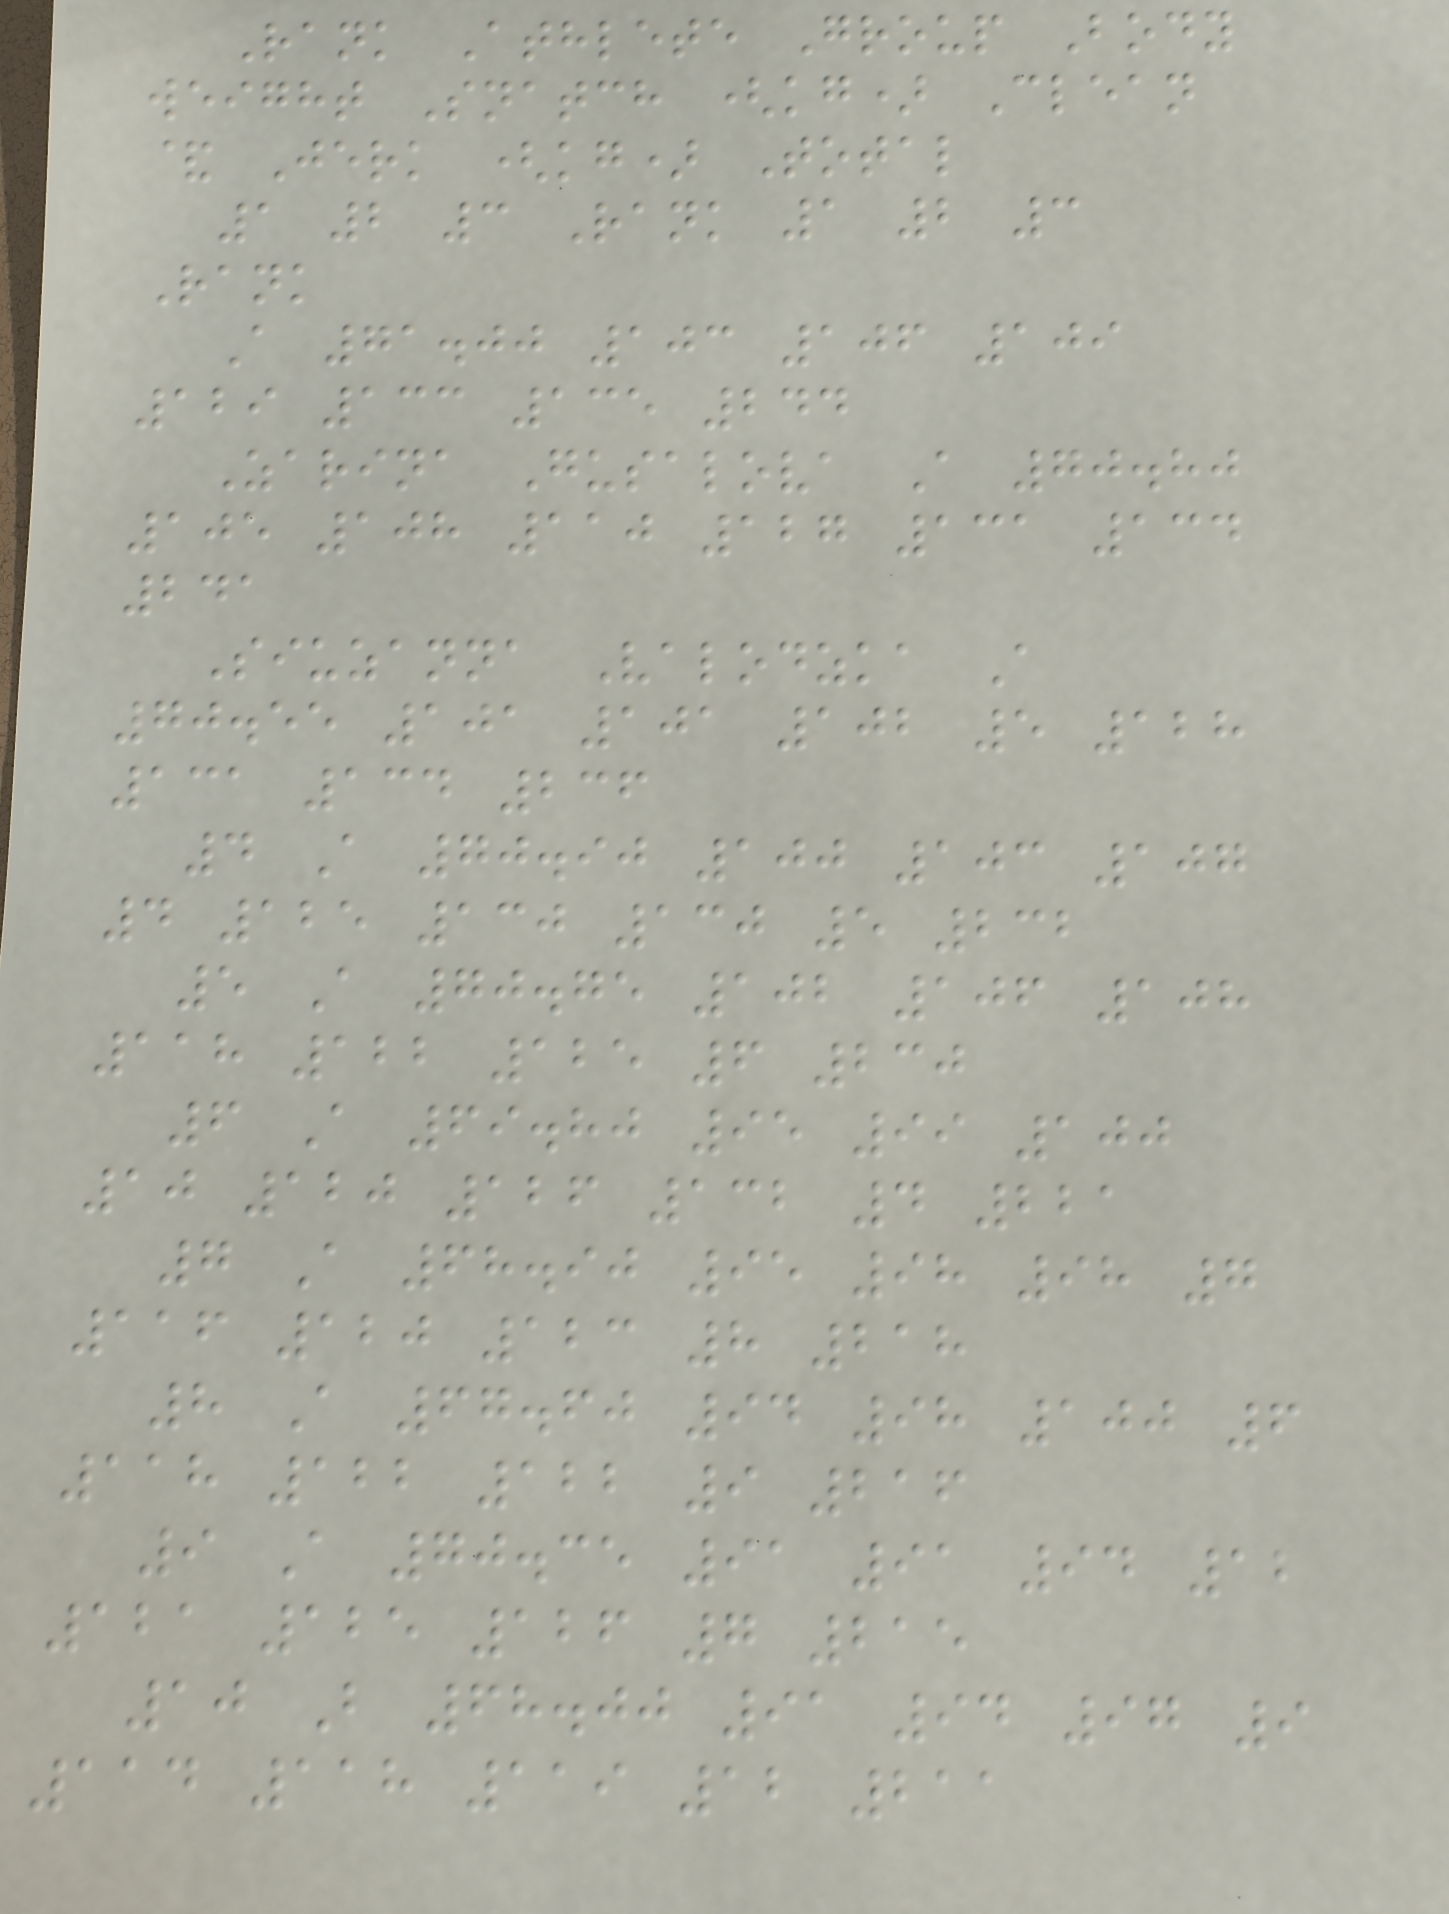Rank Athlete Group Body
weight Snatch (kg) Clean
& Jerk (kg) Total
1 2 3 Rank 1 2 3
Rank
A 71.00 103 106 109
129 133 135 244
Zarina Gusalova A 70.80
105 108 110 127 131 134
241
Siuzanna Valodzka A
70.55 101 101 102 5 128
131 134 236
4 A 70.90 100 103 107
4 125 130 130 5 232
5 A 70.75 102 106 108
118 122 125 6 230
6 A 69.80 95 99 100
10 120 126 132 4 221
7 A 68.90 95 98 98 7
116 120 123 8 218
8 A 67.60 94 98 100 6
118 122 122 9 216
9 A 70.35 91 91 94 12
121 125 126 7 215
10 B 68.00 91 94 97 9
114 118 119 12 211
